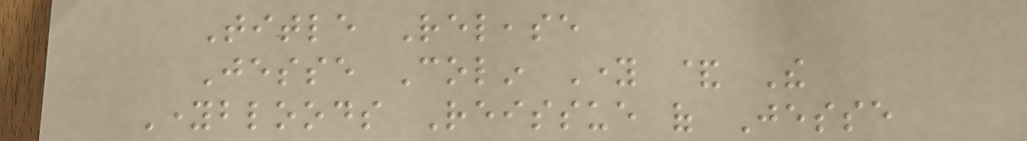Title Release
Jesse Colin Young & The
Youngbloods Reissue of Jesse
